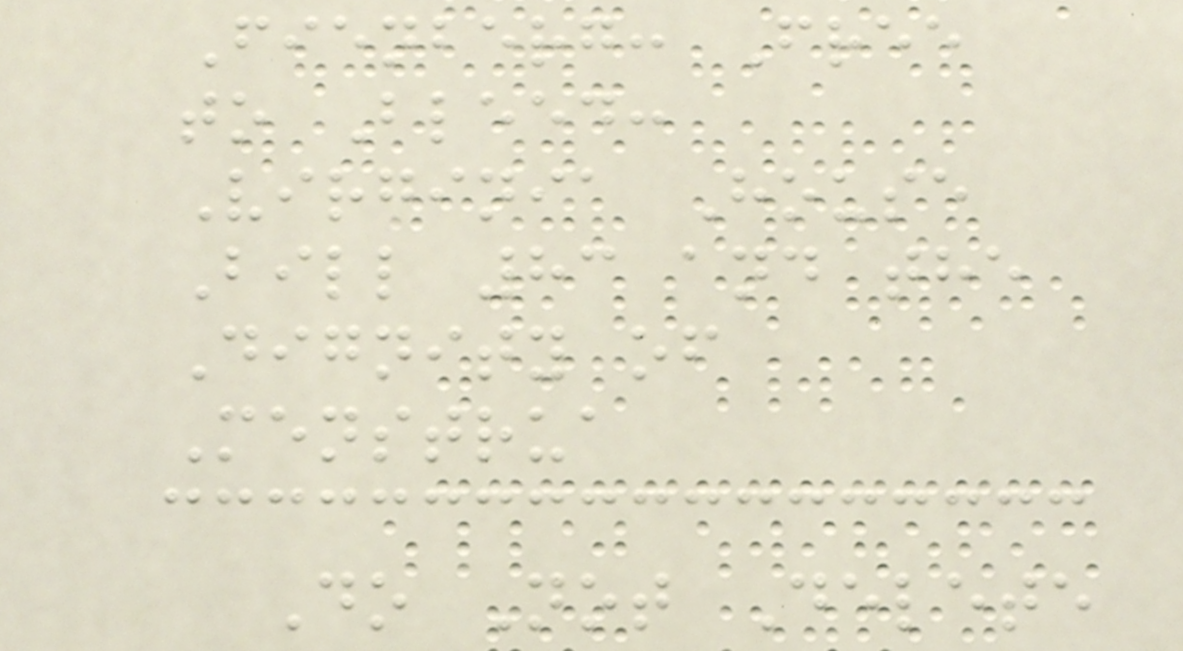Fienberg: Free
to Bleed:
Virginia House
Bill 83 and the
Dignity of
Menstrua
Do Not Delete
